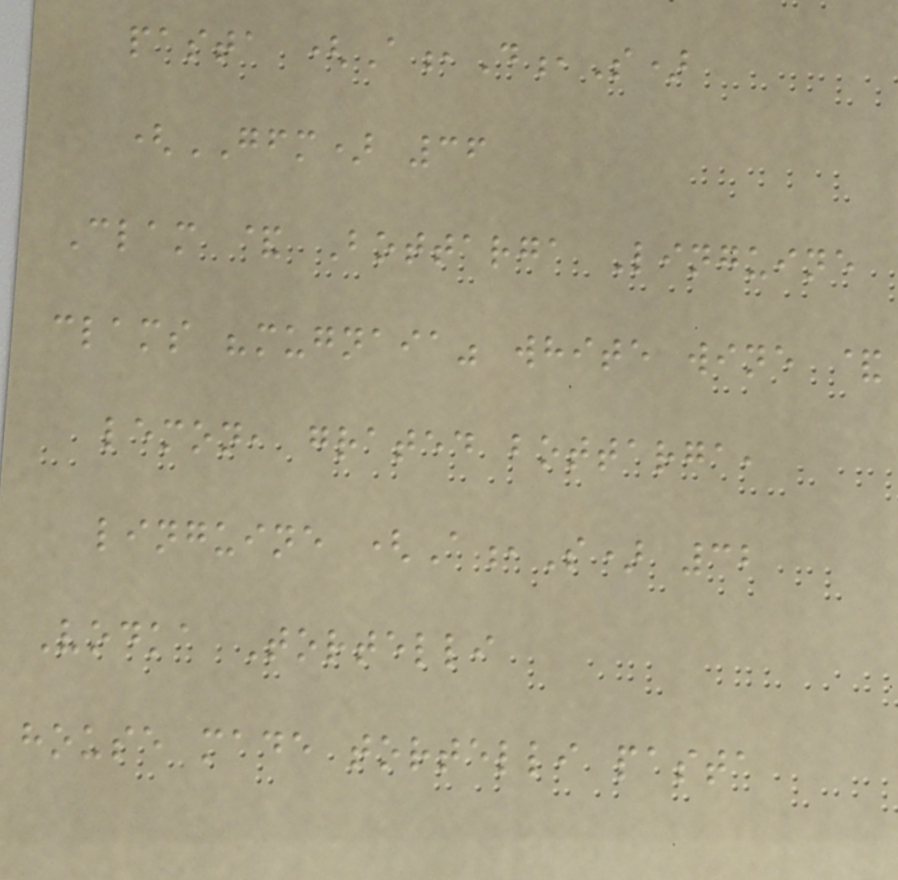pasta (A,D,S)
(GFM) 36
Clam & Bottarga Linguine
clams "mugnaia" white wine &
lemon, grated bottarga,
linguine (A,S) 32
Vodka Tortelli
house made tortelli pasta
